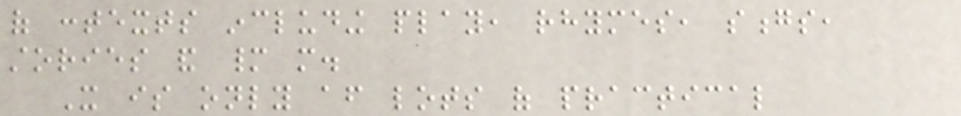of contexts including play, rhymes, songs,
stories and many more.
It is only after lots of practical
